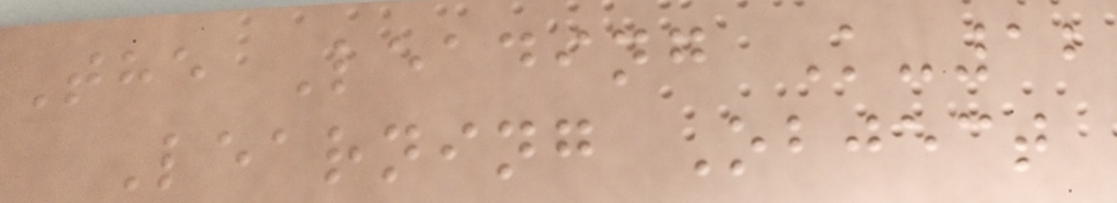The Leading K-12
Learning Object
